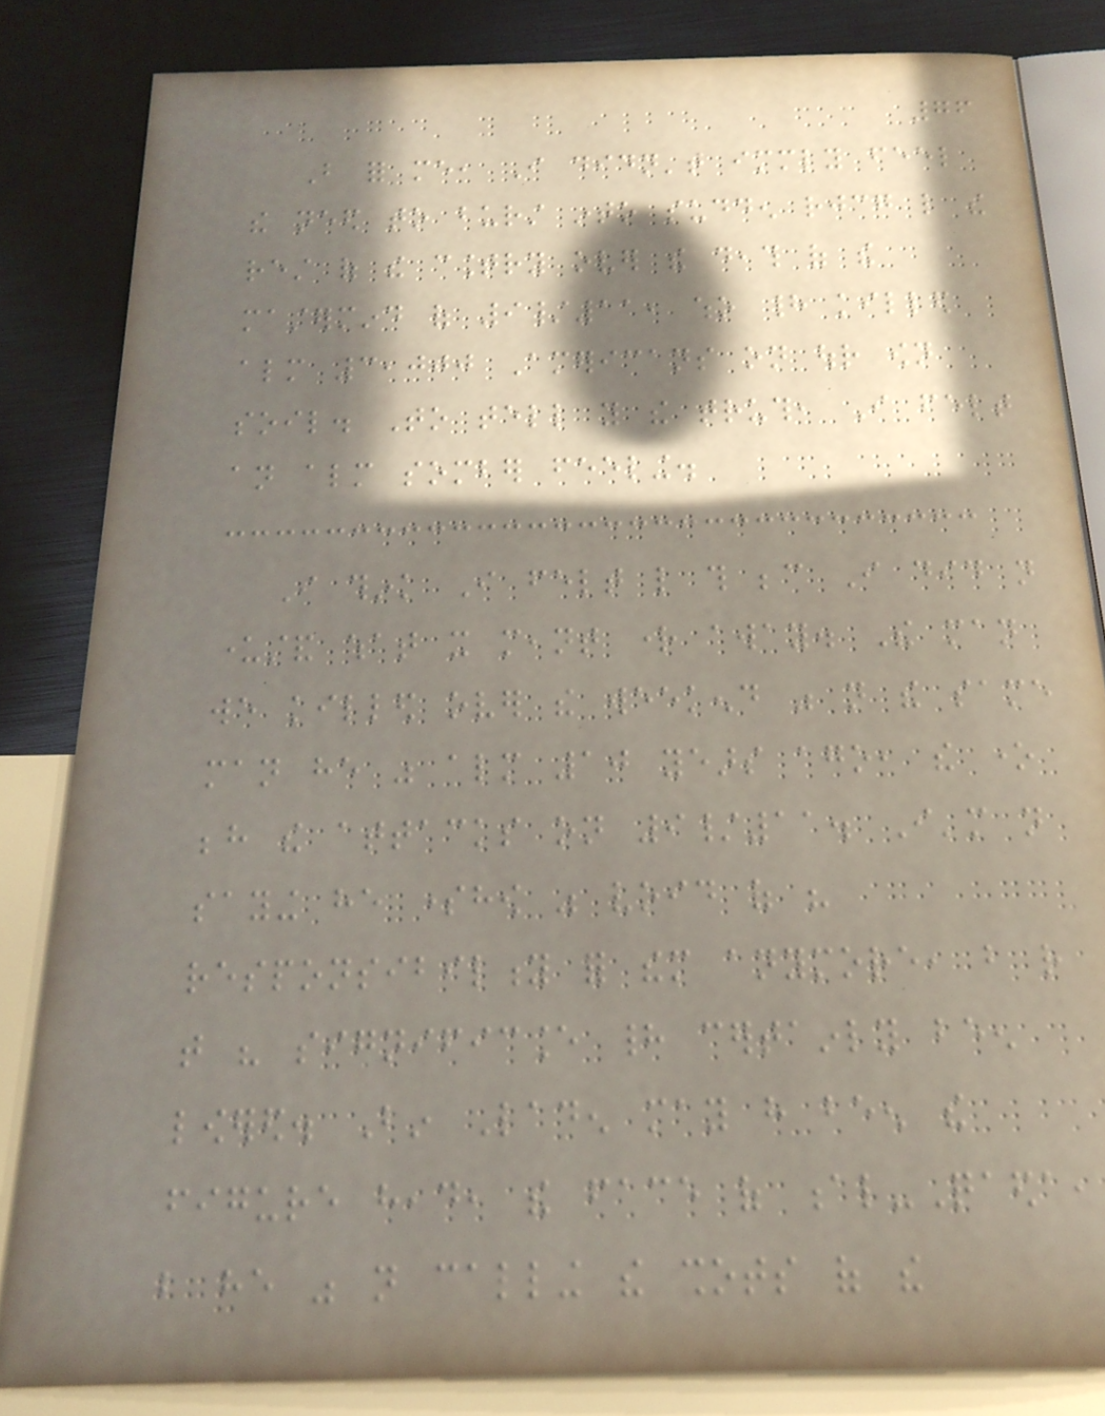76
But for me, I didn't immediately feel
the need to burst into sudden rejoicing like the
rest of the country over the death of the
mastermind of 9/11, who had killed
almost 3,000 Americans on our own
soil. To tell you the truth, I felt
an almost somber feeling.
I think I felt like this because I did not
understand what it meant right away. The man
we killed over the weekend was not the same
man he was almost 10 years ago, the one
behind the attacks on 9/11. I'm not
saying he somehow was void of his
responsibility for them anymore, but rather
that his significance had certainly been
lowered. Bin Laden may have been the
figure head, the face of al-Qaeda,
but he was not calling the shots of the
